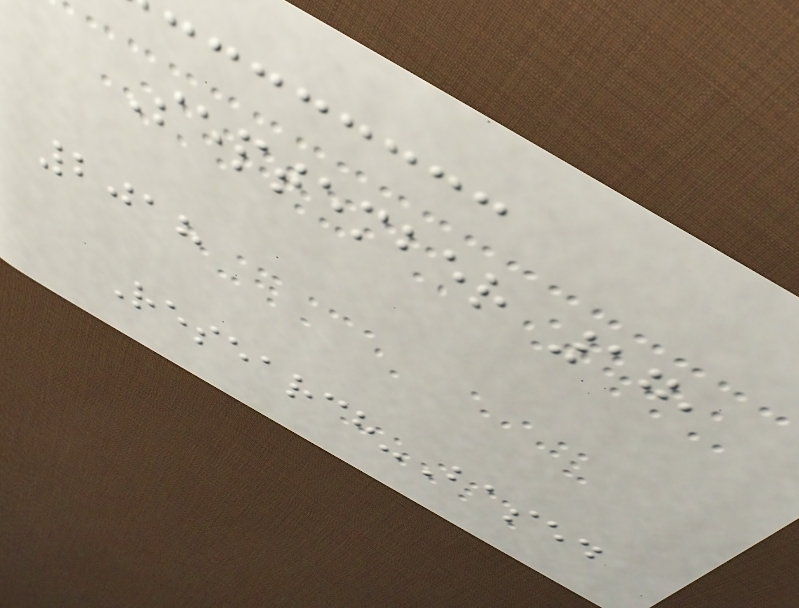September 17,
2018
Research-Based
